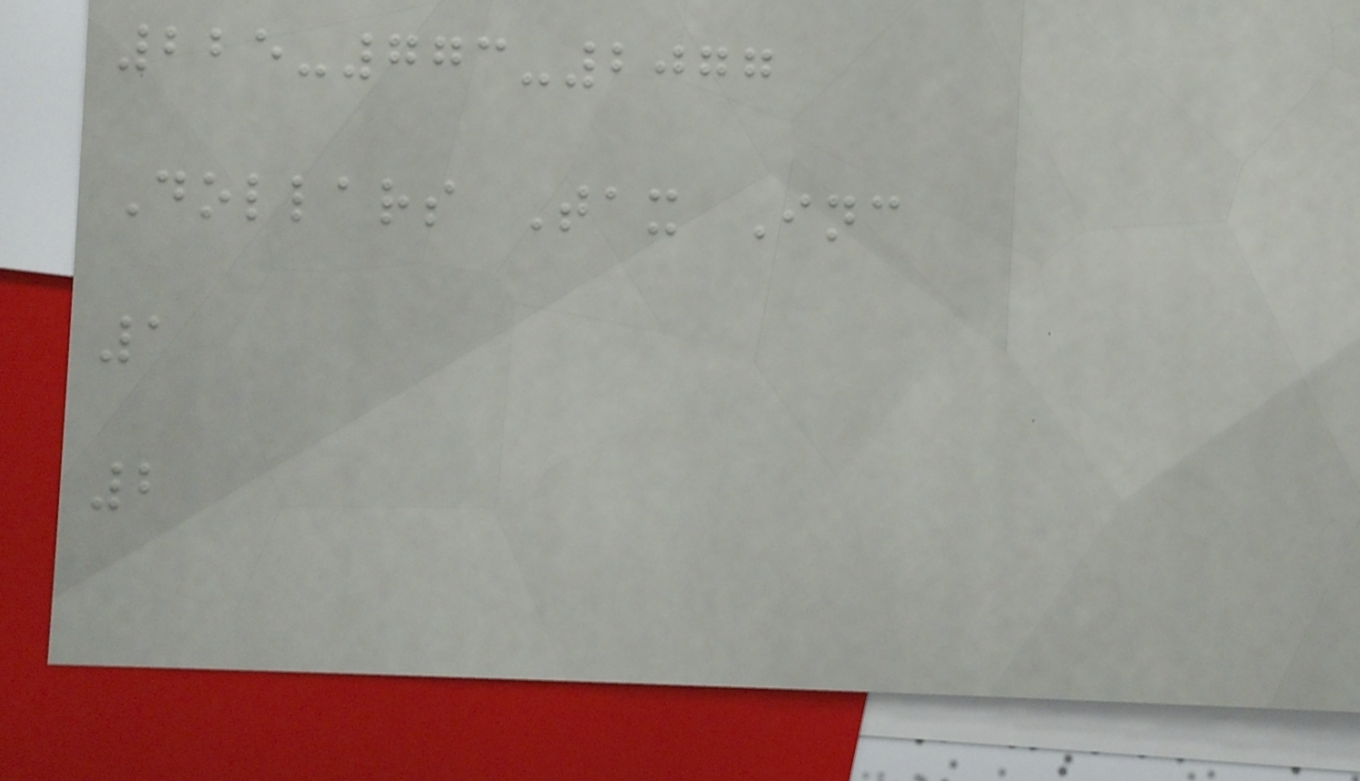225-773-2077
Dollars Tax Inc
1
2
